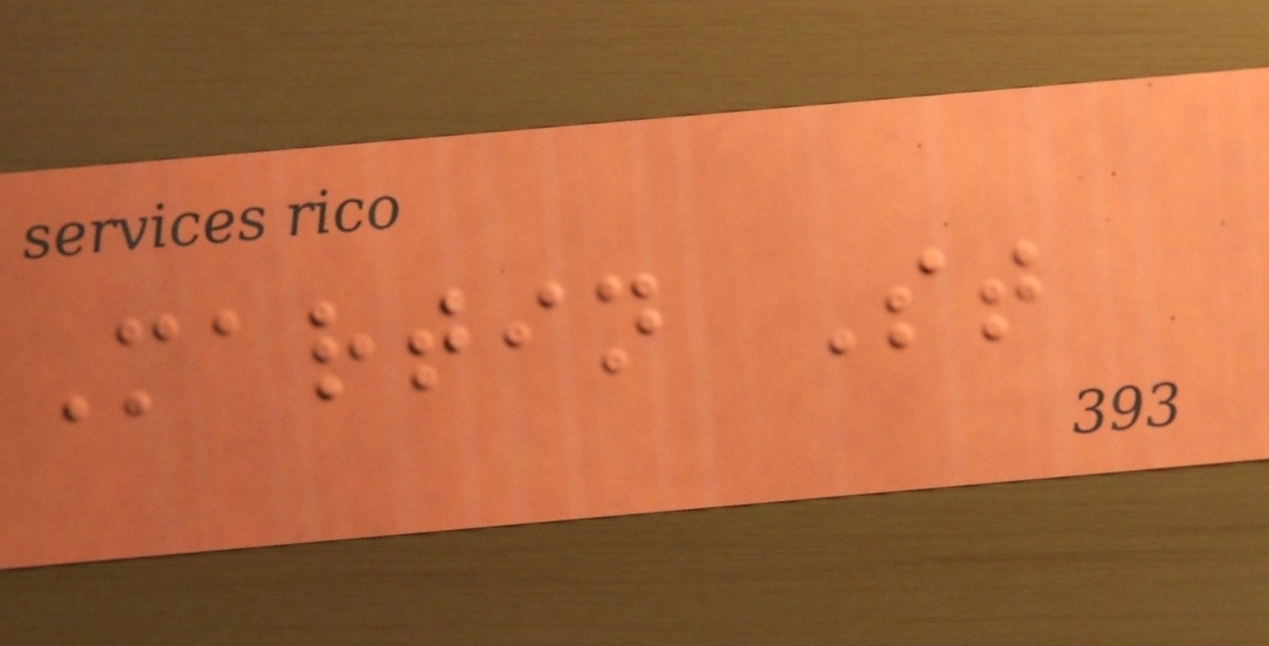Martin St
